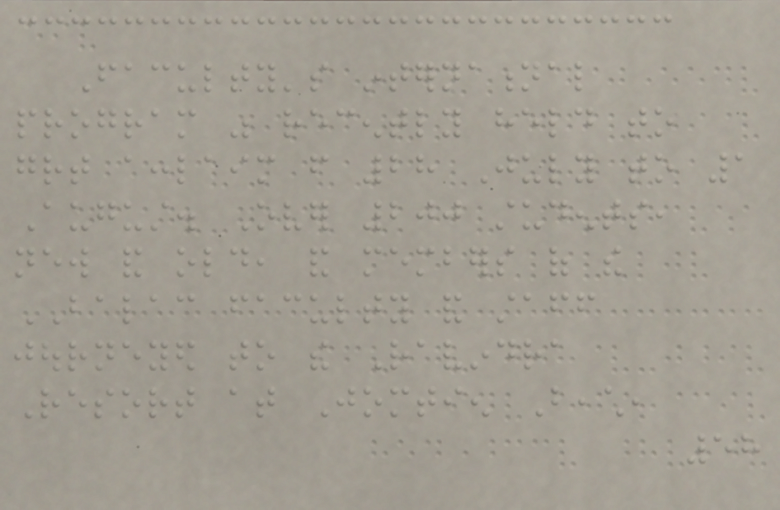Faculty's international
program was recently held to
great acclaim from 28 July to 1
August. Over 200 students,
new and old, and members of the
BALAC faculty and staff
journeyed to the Ravindra
Resort at Jomtien Beach,
58
